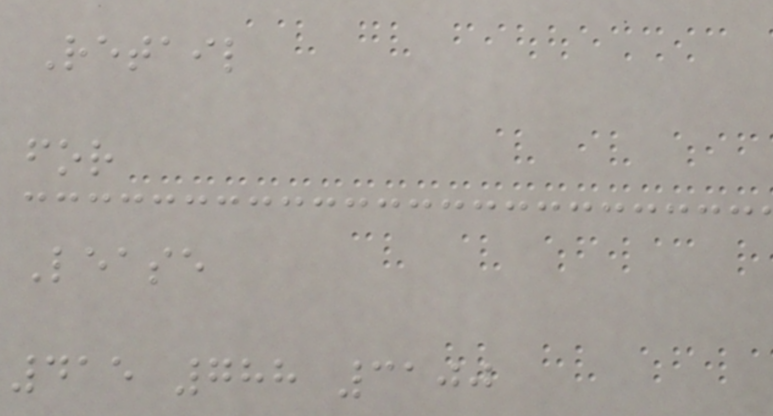Retail
for
Lease
415 788 3100
